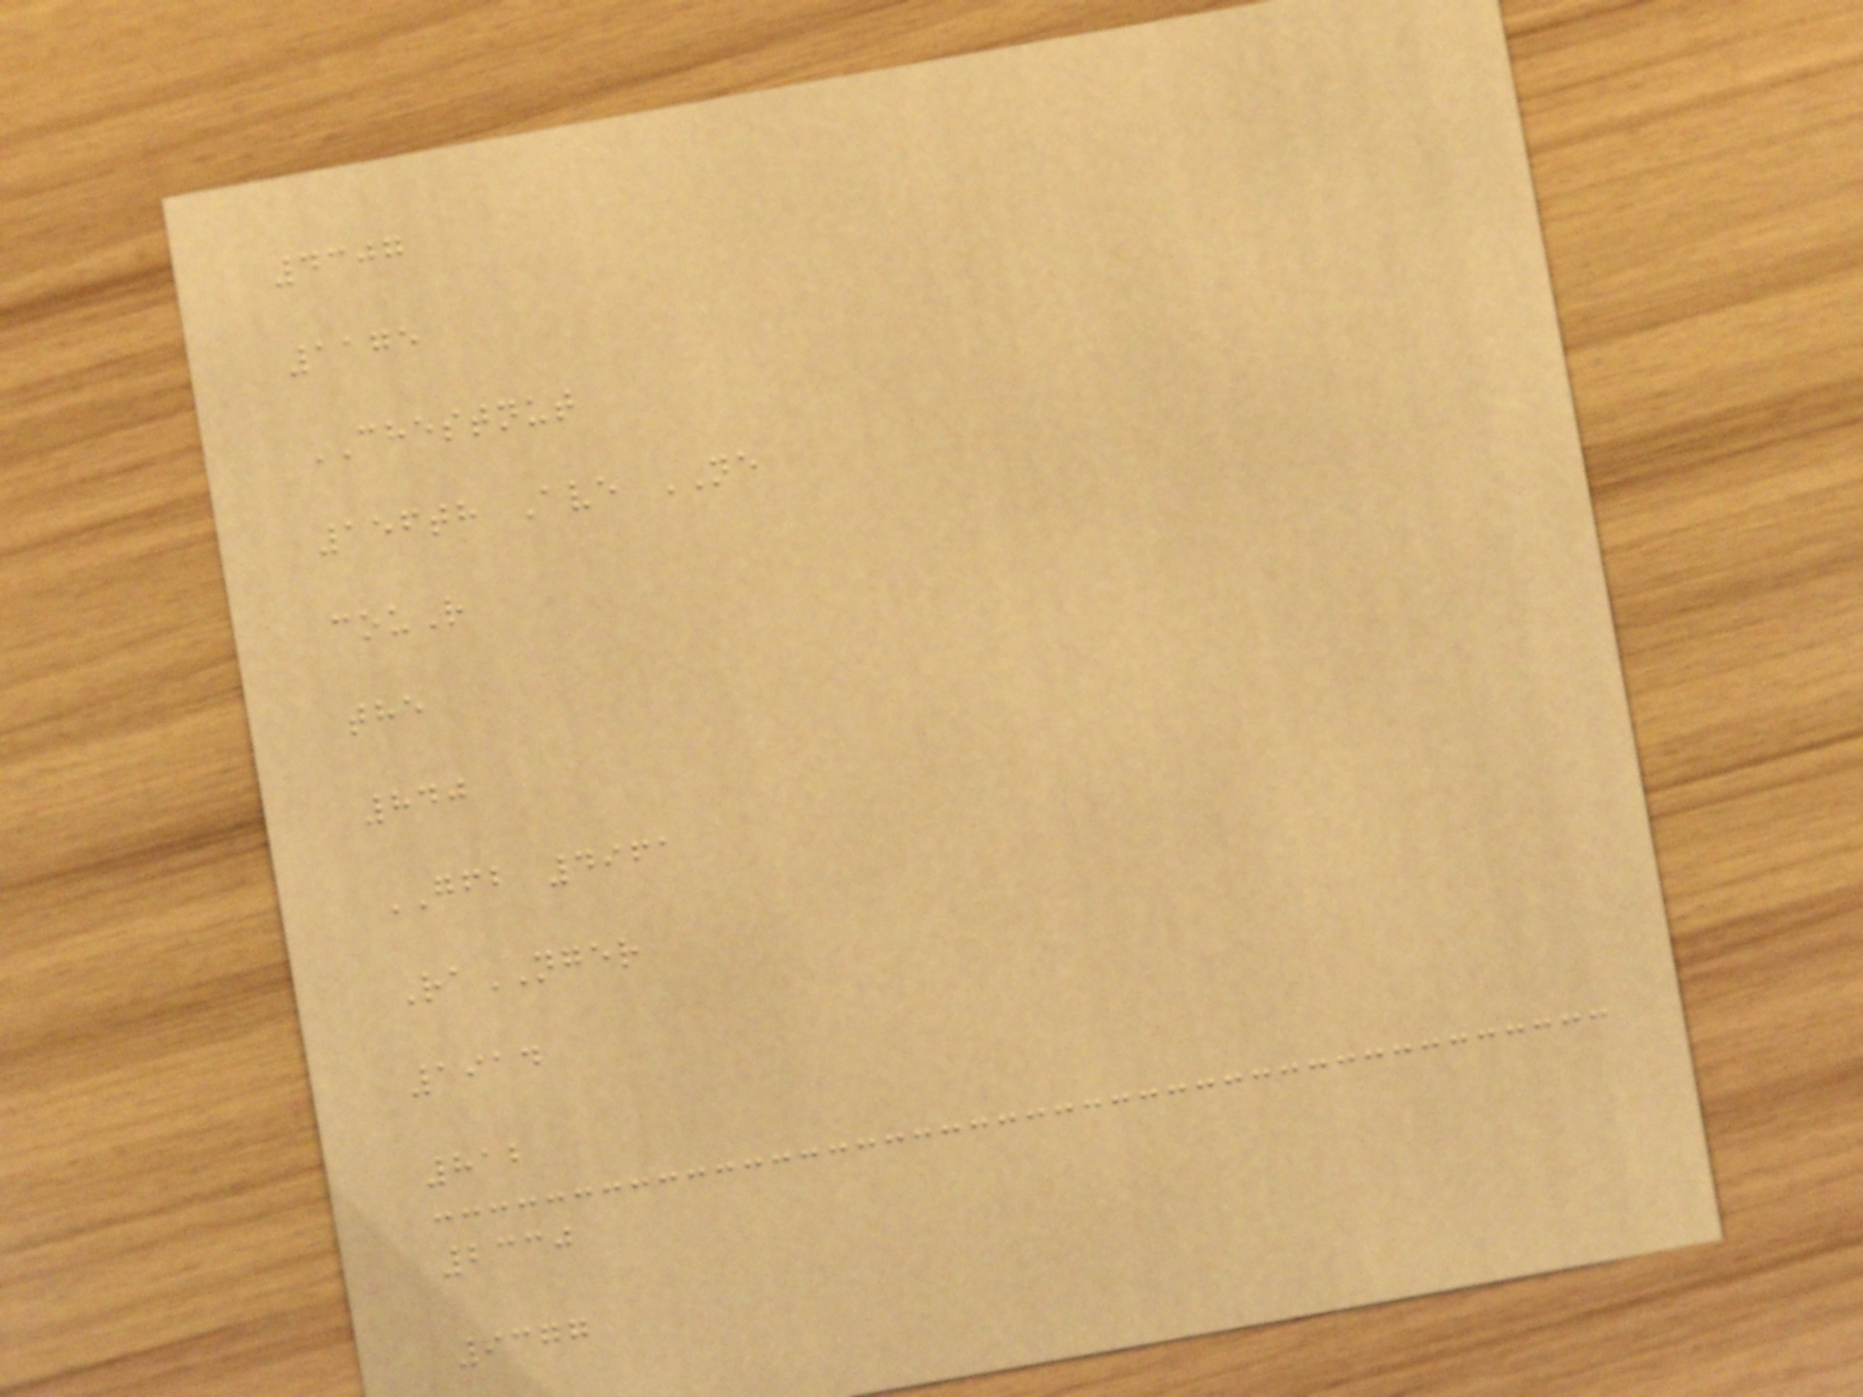4307
1175
CHESTNUT
156th Ave NE
couR
the
840
GFB 4961
RaNGER
1914
812
2330
9377
